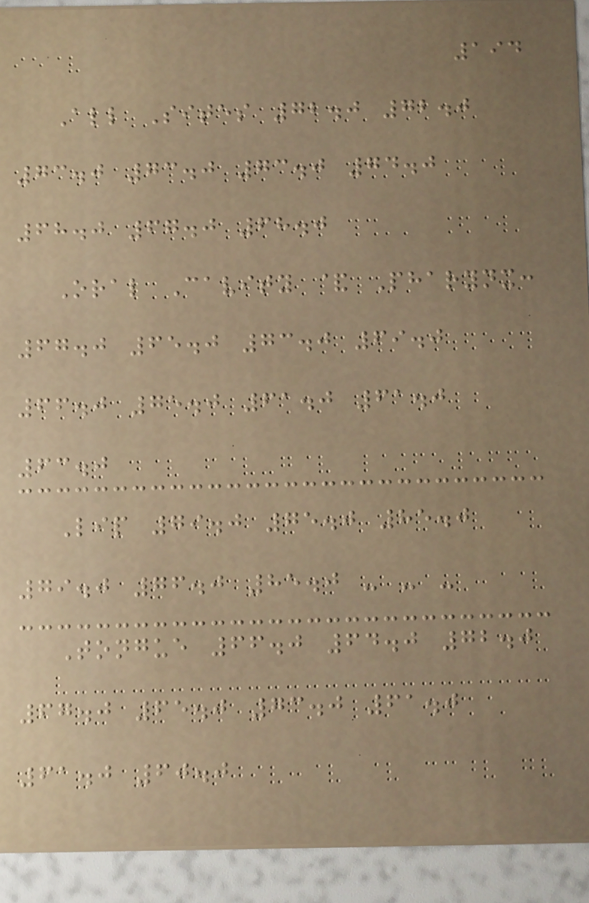194
All Sites 72.0 72.0
73.0 73.0 73.0 74.0
68.0 67.0 68.0
Oral Cavity & Pharynx:
67.0 65.0 73.0 69.0
66.0 75.0 61.0 61.0
63.0
Lip 79.0 75.0 85.0
79.0 76.0 85.0 - - -
Tongue 66.0 64.0 72.0
67.0 65.0 73.0 61.0
61.0 60.0
